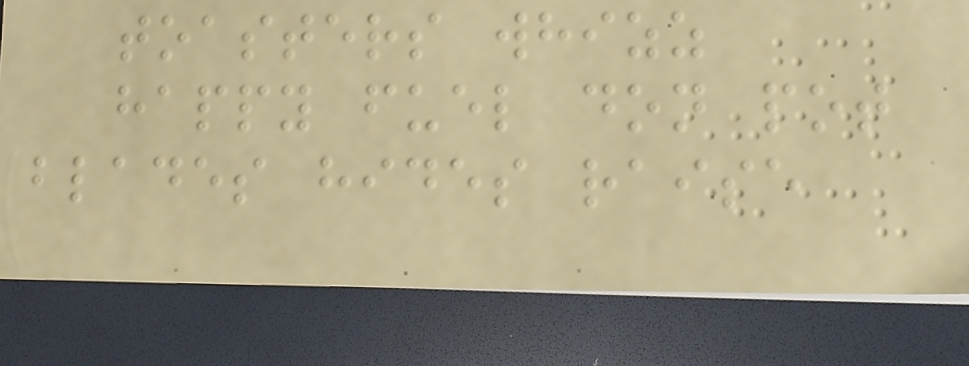toasters whizz
happy fuel don pot
blades hides raise
